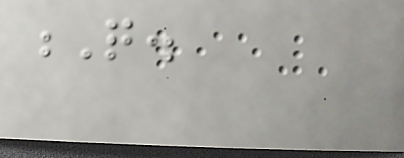Q.
